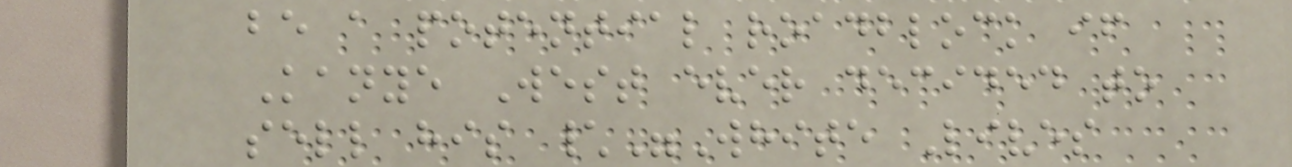be a potential roadblock if
Kanye West ever decided to
sell his \"White Lives
